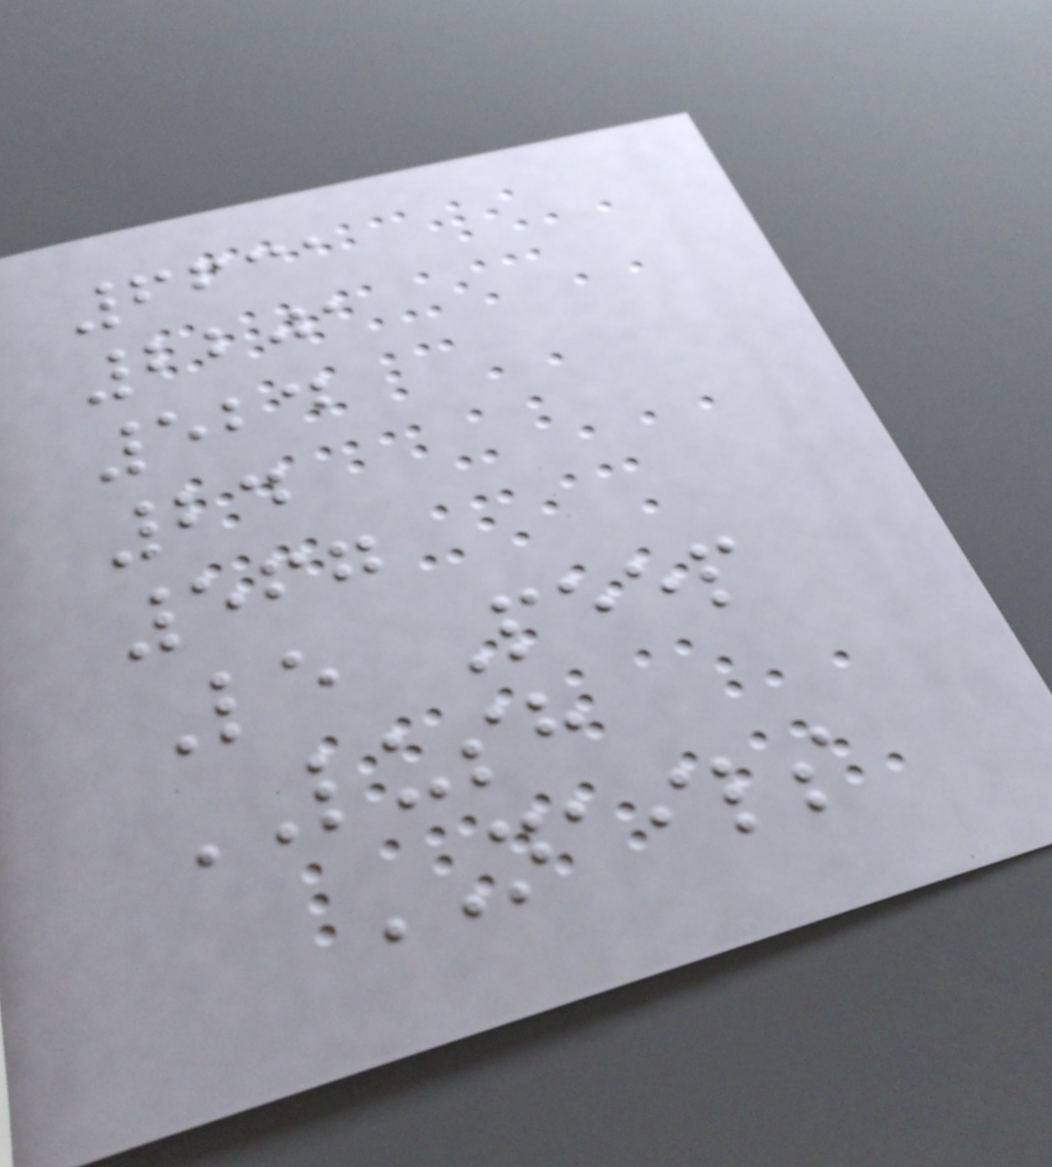6631
2201
524
24
567
Le Peep
LUSH
NAILS
